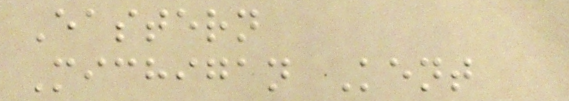Eastern
Michigan Kent
